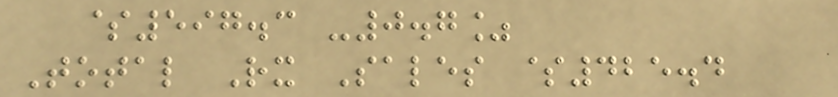$597.3 -0.7%
Total Rx Sales $425.4
